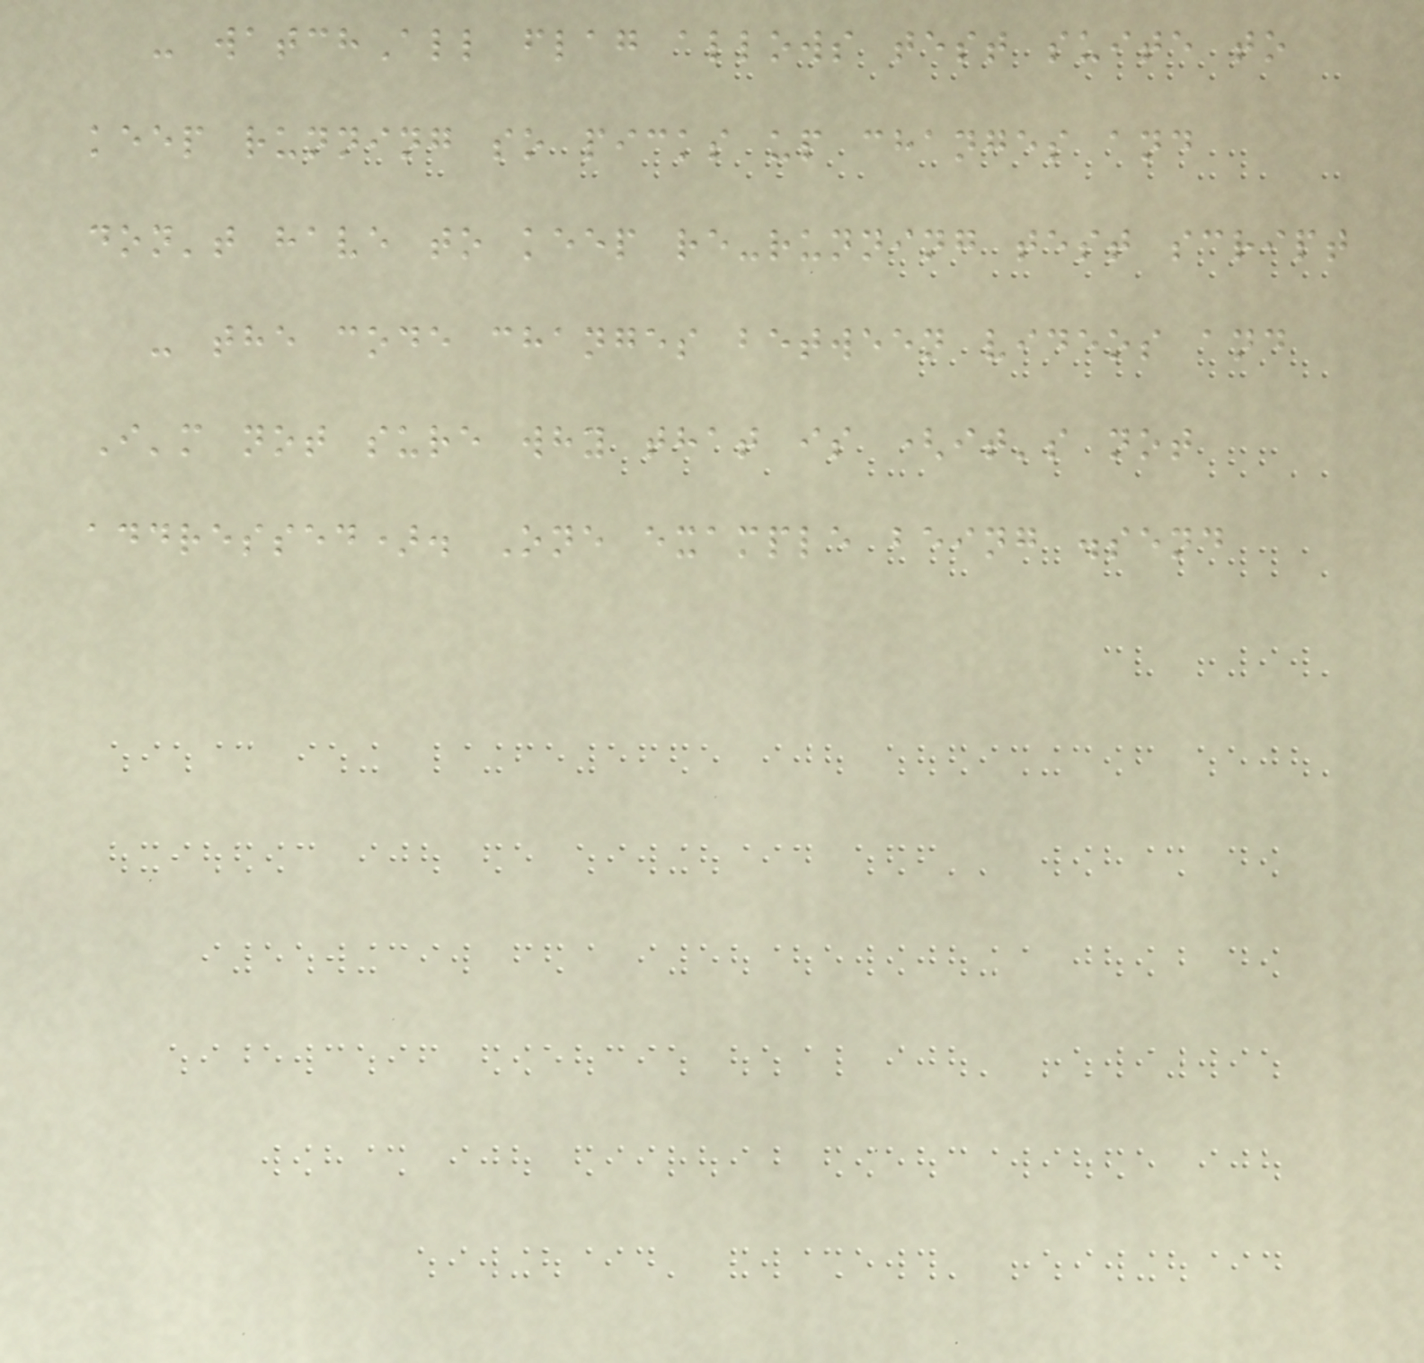- watchAll flag allows test suite to
keep running so picks up changes and
don't have to keep re-running test script
- the code changes between videos and
I'm not sure why that is (it's not
addressed). One example being .send
